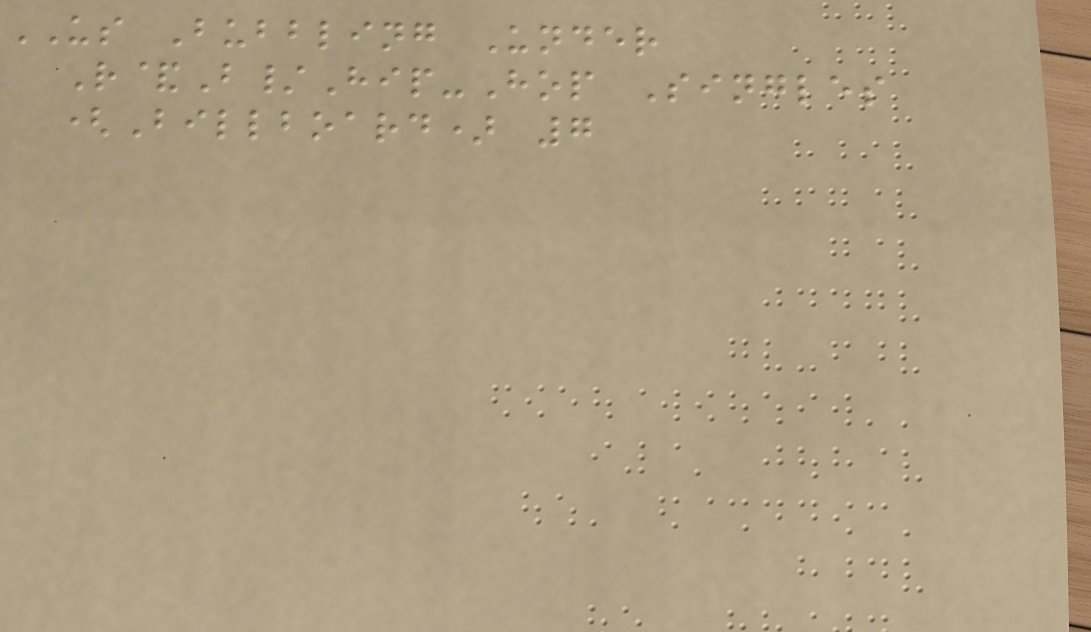US Bubbling Under
R&B/Hip-Hop Singles
(Billboard) 7
